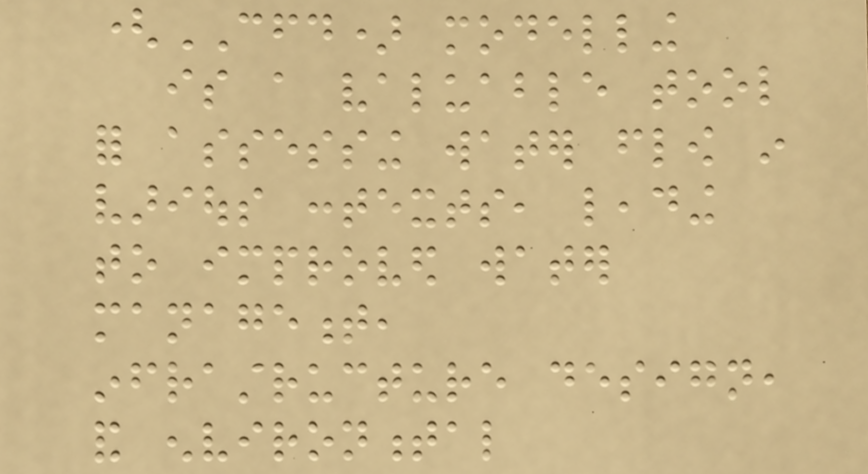(CFD) modelling
is a valuable tool
for assessing water flow in
various contexts, leading
to improved water
management,
infrastructure design,
and environmental
